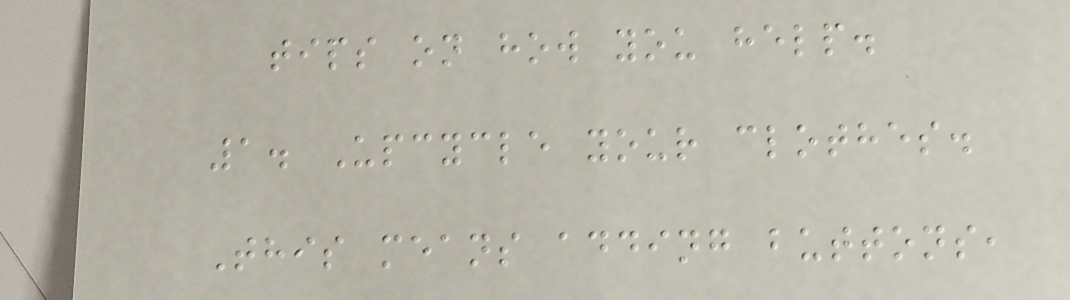tips on how you help.
1. Upcycle your clothes.
This means adding buttons,
